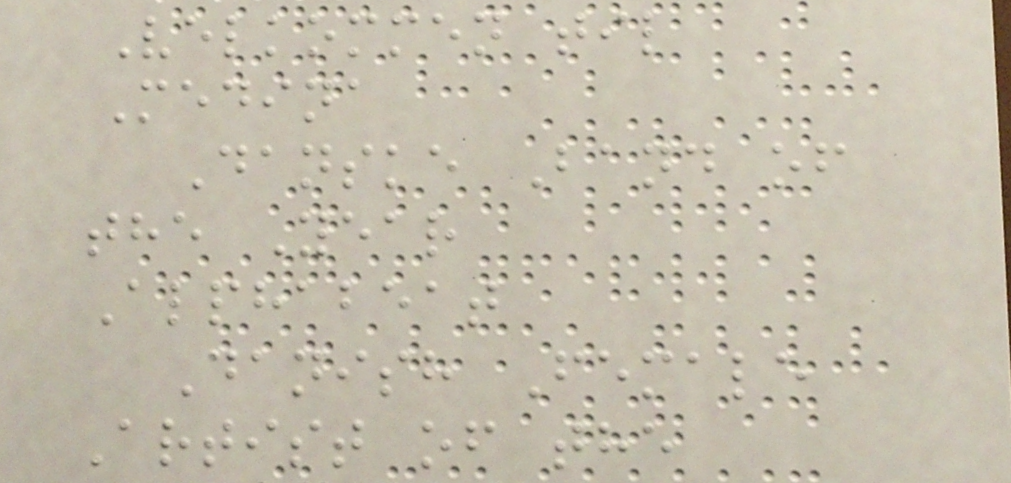Velkommen til
Medina
Danske Band of
the Year
Alphabeat
Danish Female
Artist of the
